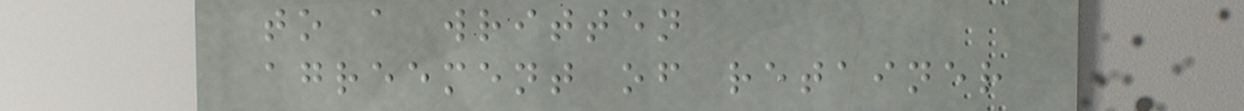to a written
agreement of retainer
